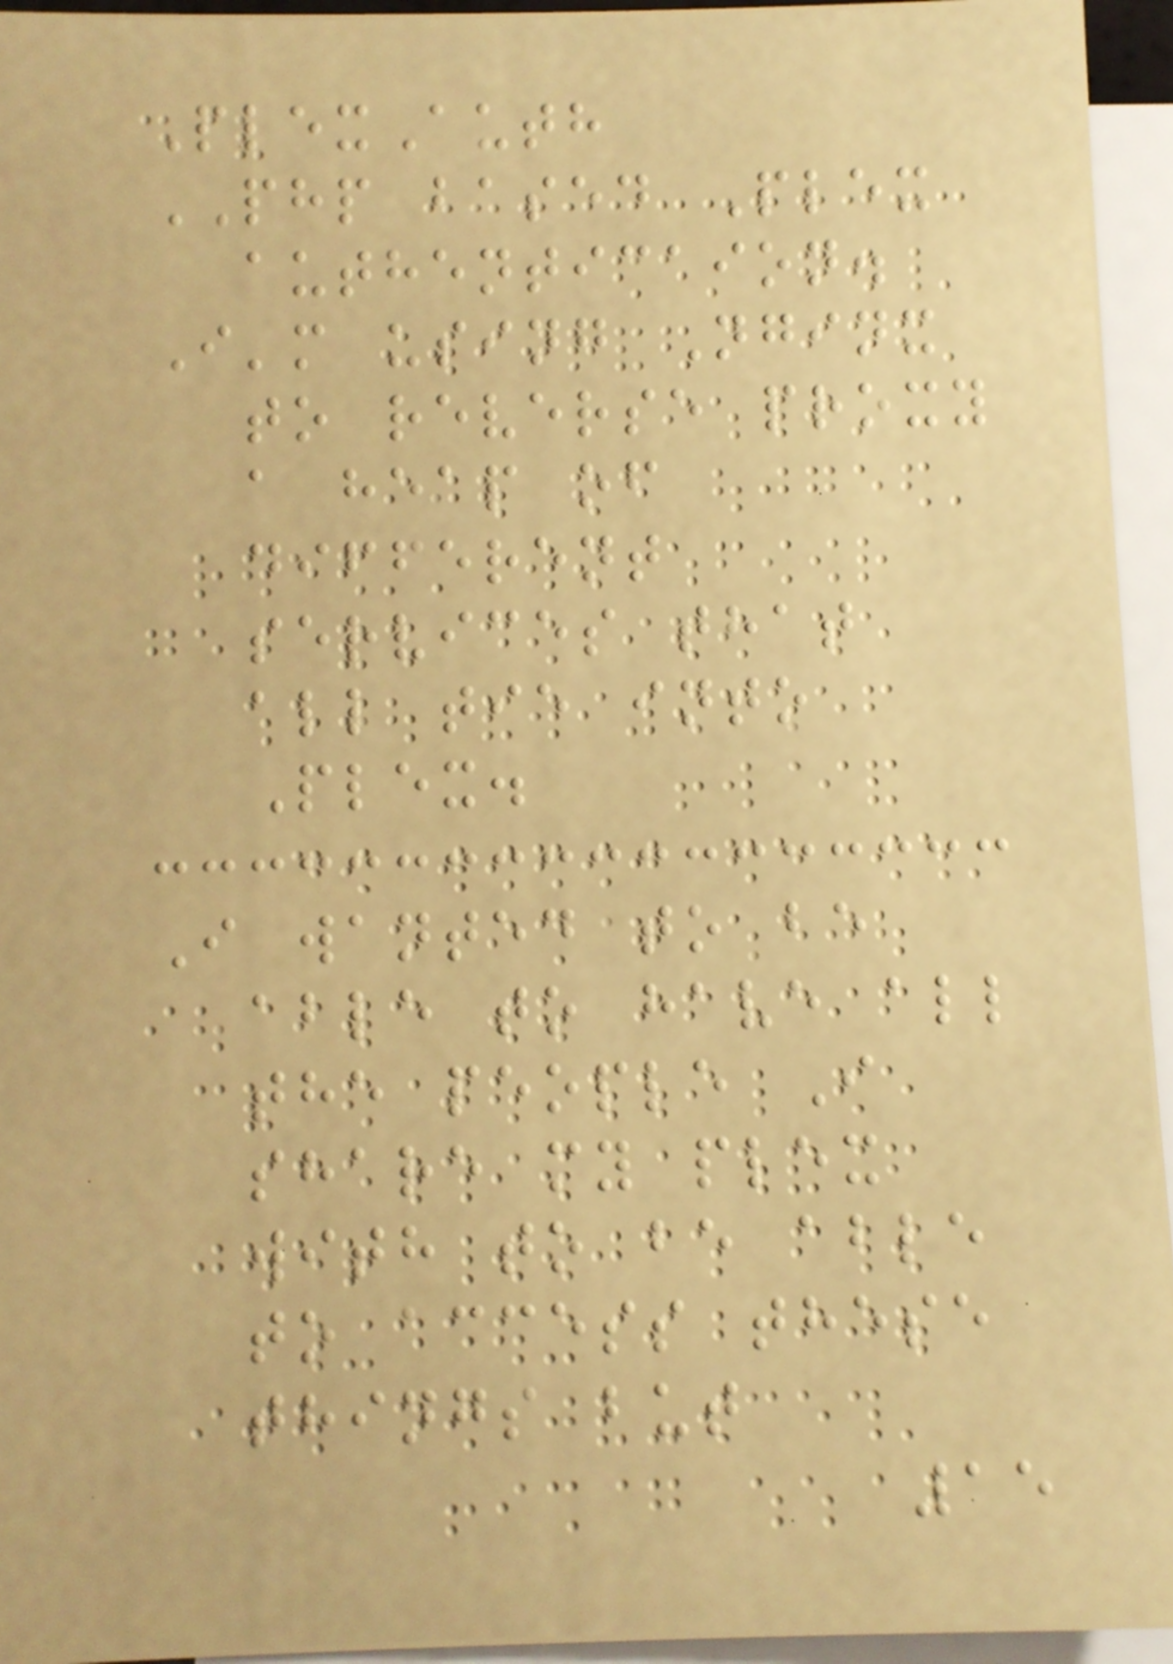PlexAuth
PHP based Plex
authenticaion.
I'm using Nginx
to reverse proxy
a heap of
different
services that
all tie into
Plex.
I wanted to be
able to have all
the people I
share my plex
with to be able
to access these
things but
15
